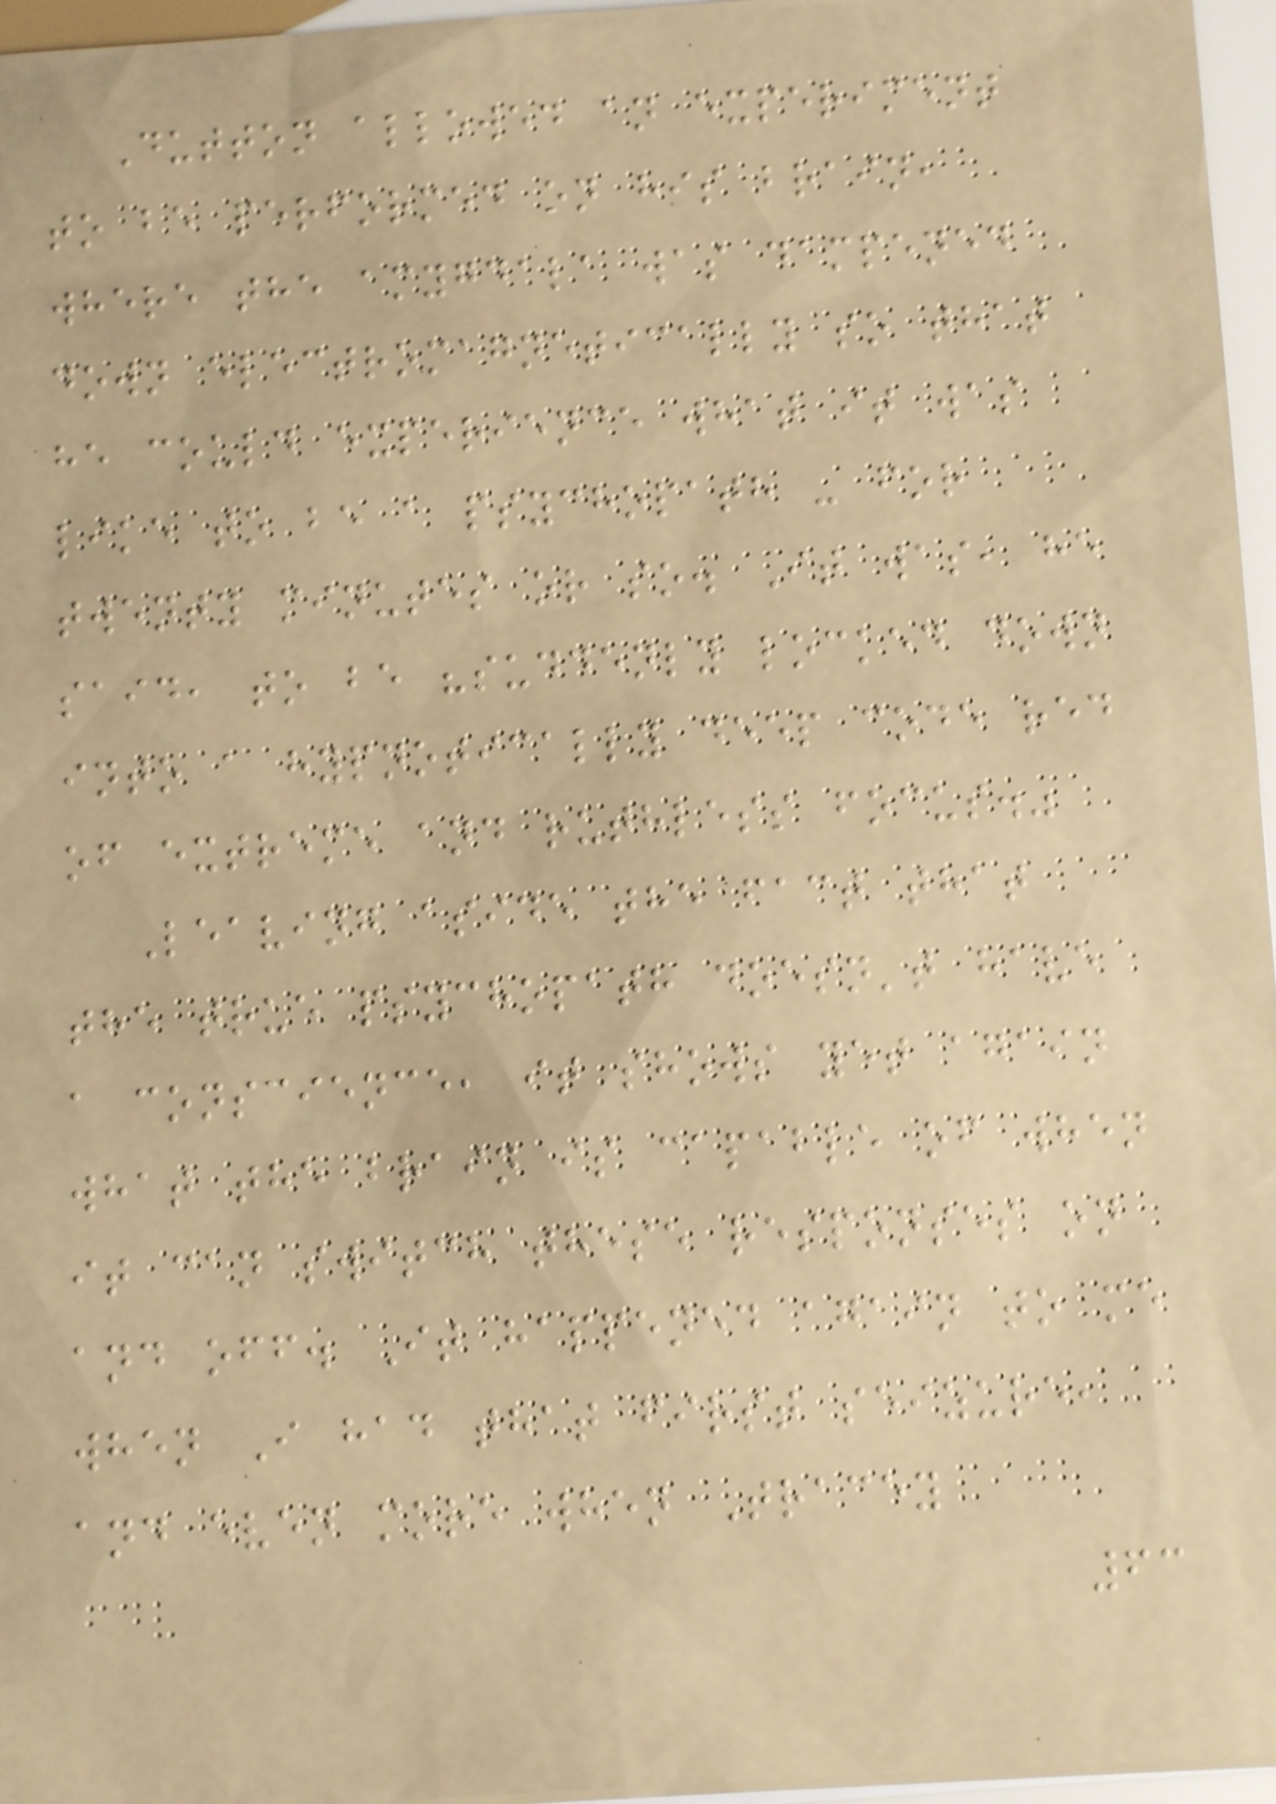Dutton allowed an experiment
to be performed on his brain,
where the amygdala was dampened
down electromagnetically so that
he could experience what it was
like to be a psychopath - for
twenty minutes or so. It was, he
said, to be "suddenly locked down
into a hypnotically deep code red
of extreme and ruthless focus."
Leaving aside the fact that
the true psychopath doesn't have
a conscience, it shows yet again
what the brain is capable of when
it can switch these responses on
and off. It happened again to me
when I had that first seizure,
and even more when Tracey
63
